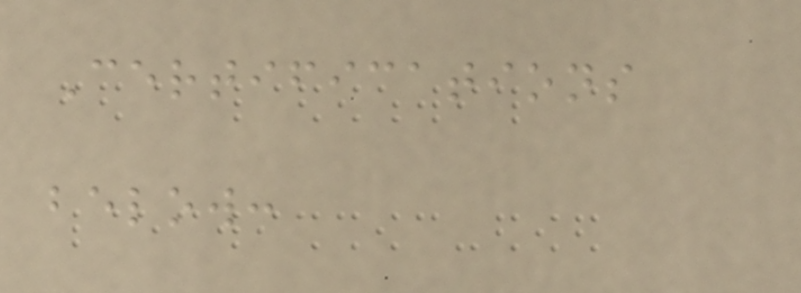Certifications
below:
